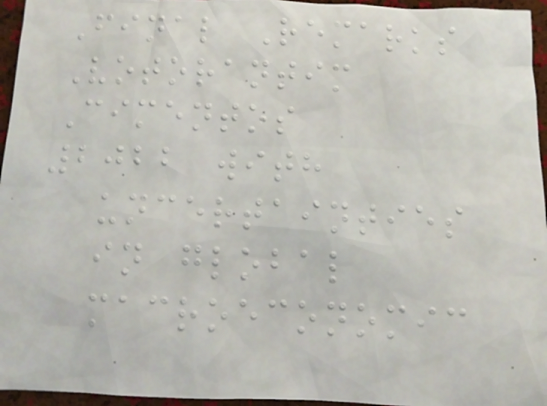Final Remarks
Votorantim
Cimentos
2022 with
uncertainties
in global
macroeconomic
